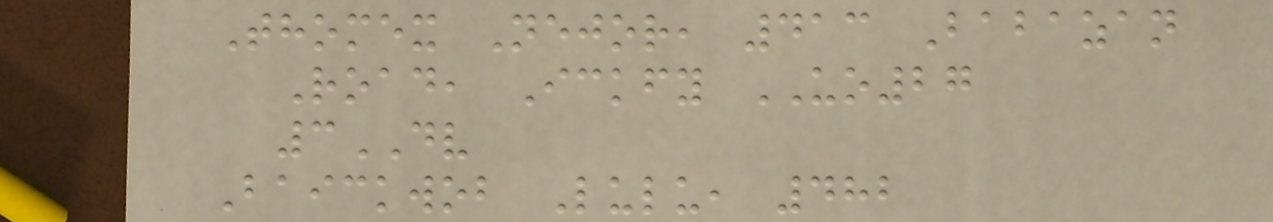Thomex Nejor, 413 Babazan
Road, Ickfy UO27
3DV
Baickwob Lulu, 482
